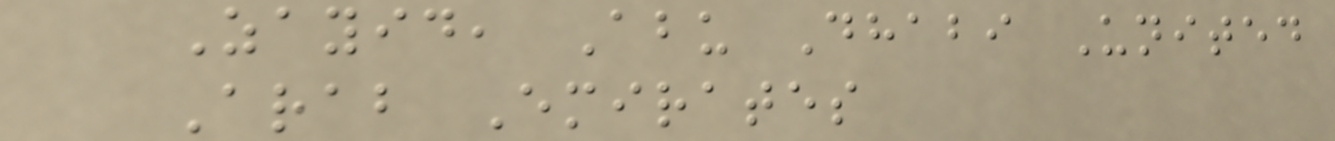Zayid, Abu Dhabi United
Arab Emirates
